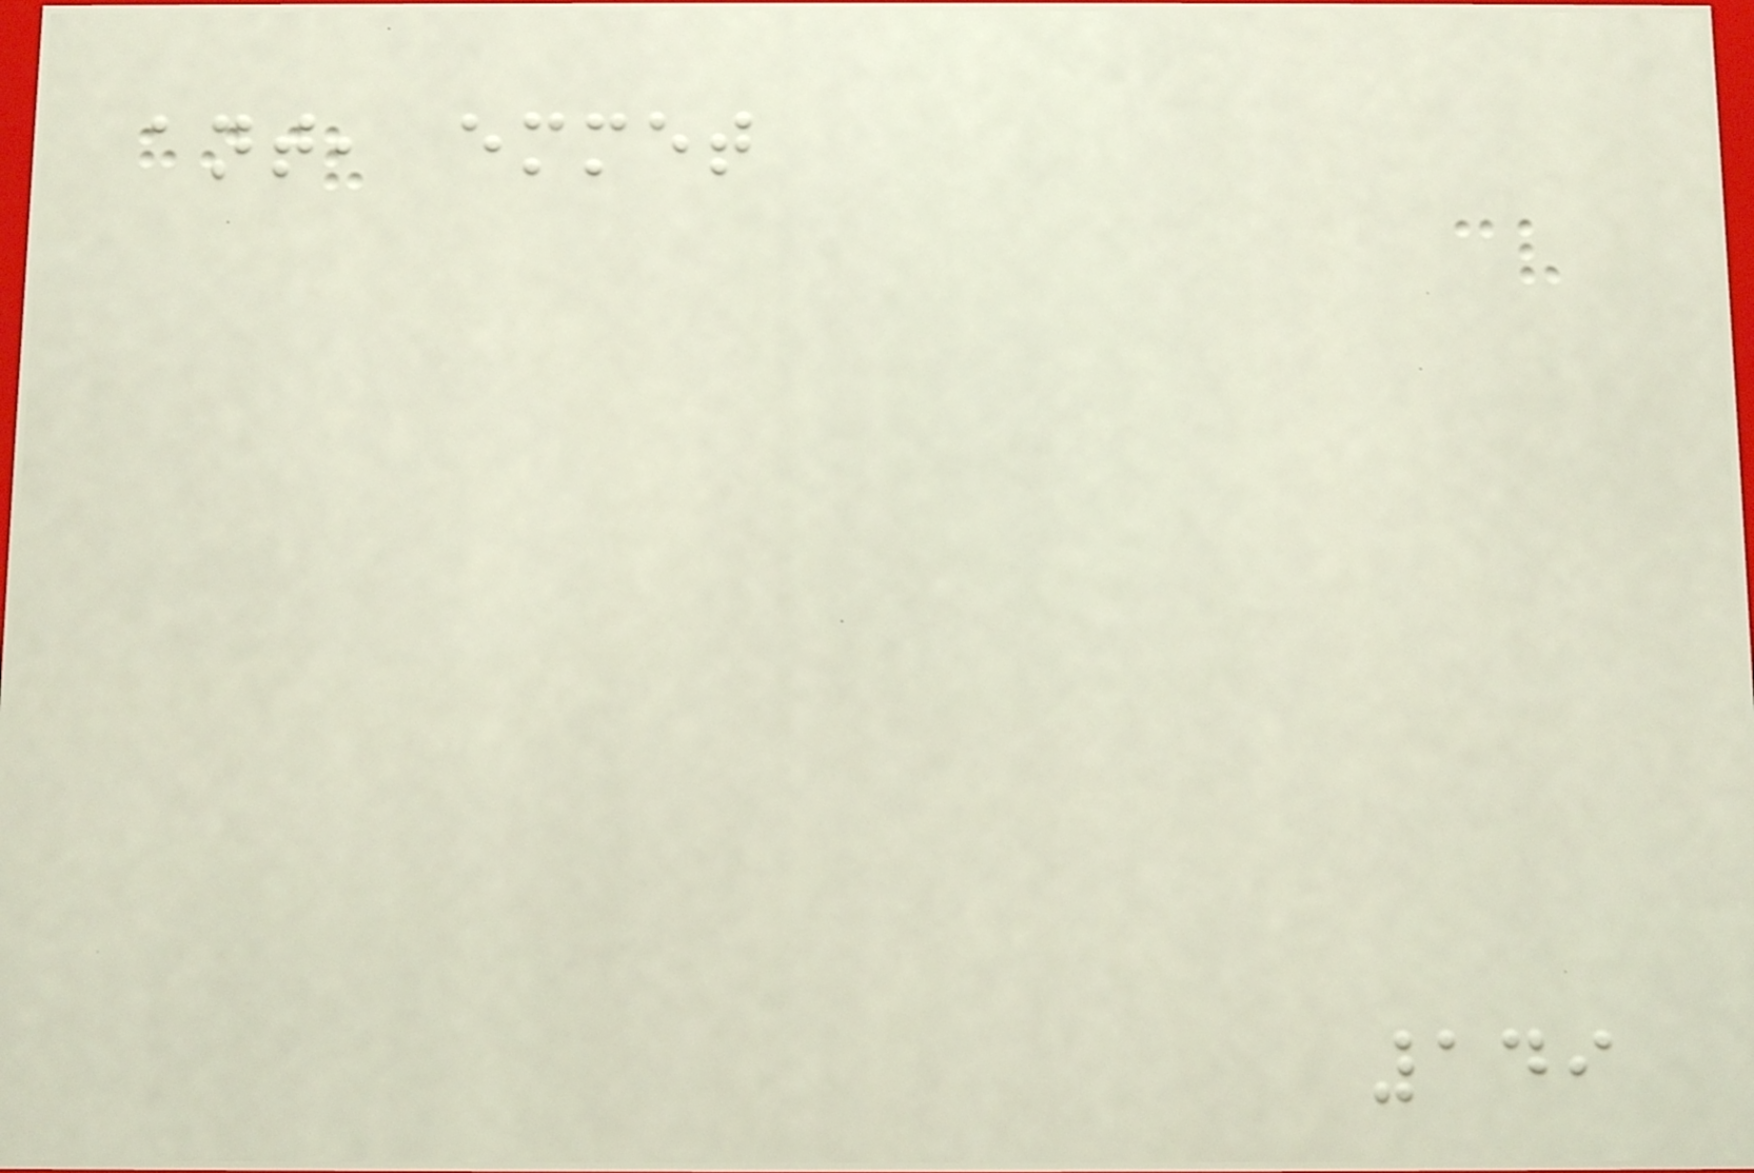ant, emmet
149
